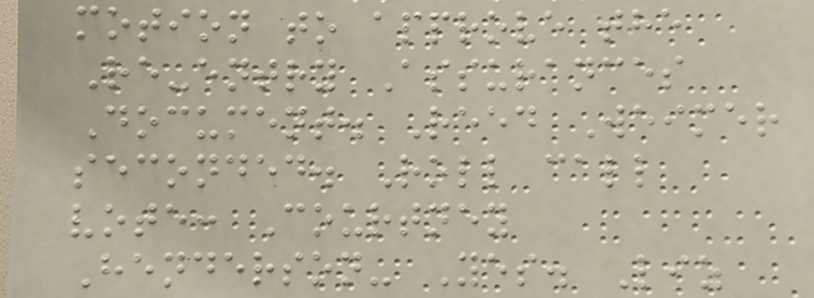motion to approve the
Re-entry Assurances
Document. Reed Weimer
seconded. Roll call
vote: Courtney
Henderson- Yes. Liz
